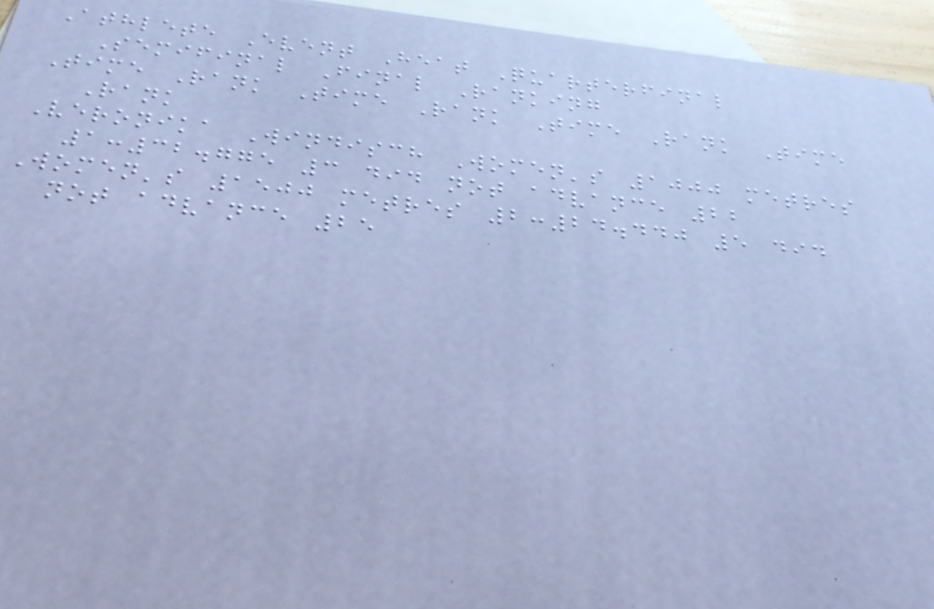Athlete Event Heat Quarterfinal
Semifinal Final Ranking
Time Rank Time Rank Time Rank Time
Rank
Veronika Windisch Women's 1000 metres
1:32.775 3 did not advance 22
Women's 1500 metres 2:24.440 5 did
not advance 25
